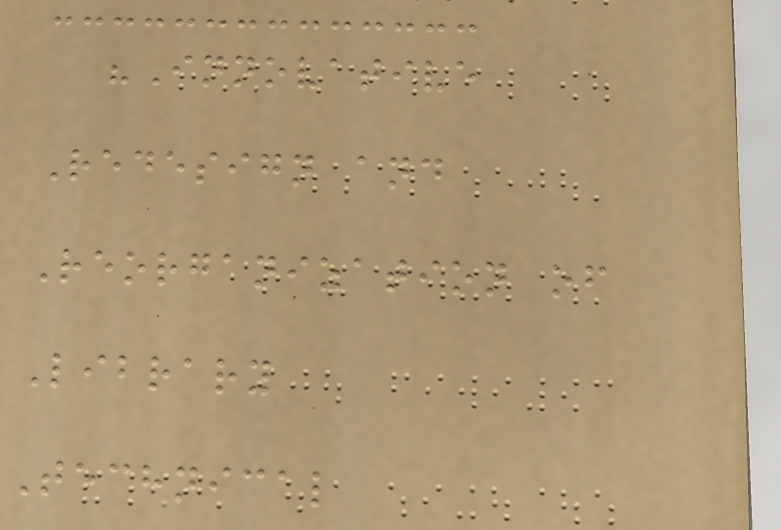"Innovative
Redesign and
Reorganization of
Library
Technical
